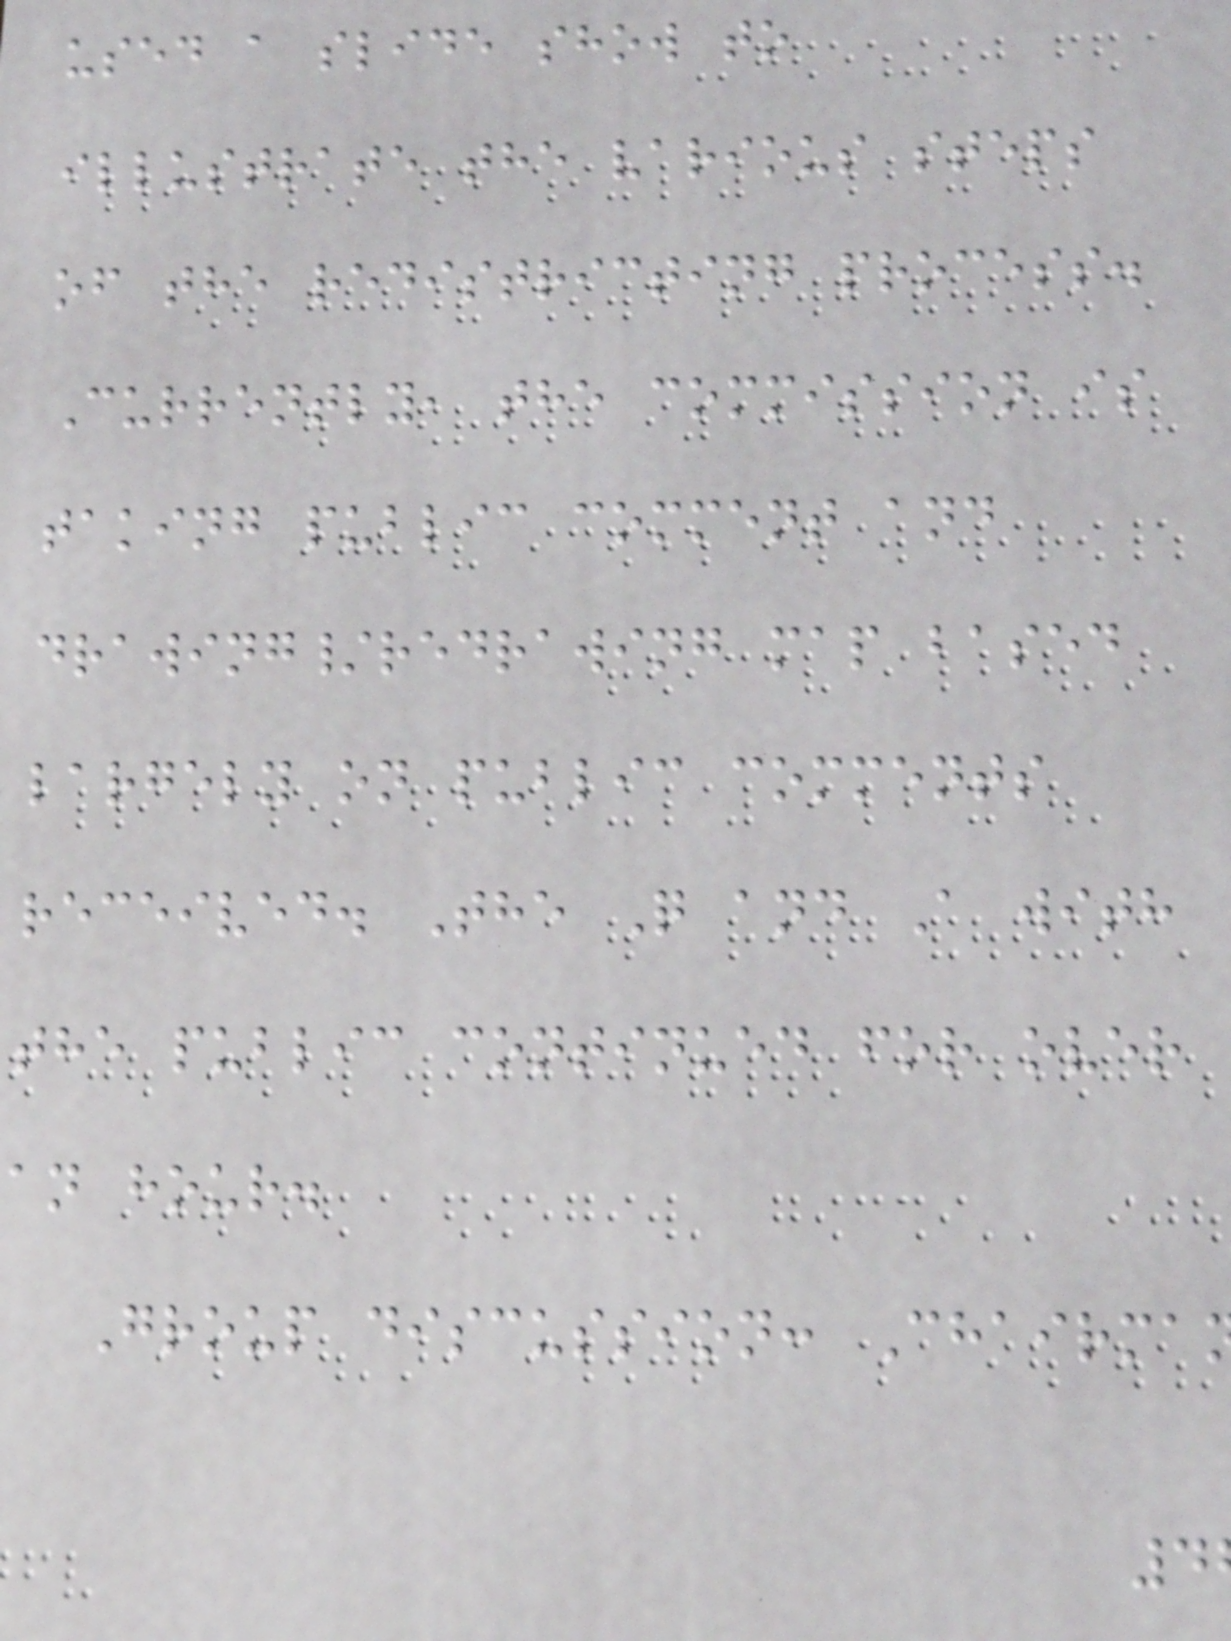used a slide show to
illustrate the various steps
of the redistricting process.
Currently, the commission is
taking public comment and
drawing/redrawing map based
largely on public comments
received. The Q and A with
the public continued for over
an hour.
Group discussion: Chairma
